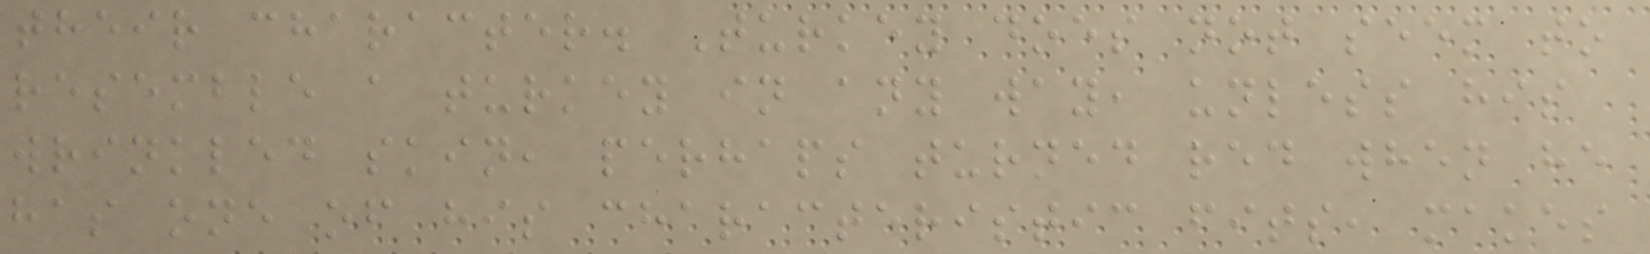their character. Turkey does not seem to
resemble a turkey in any way, unless his
wrinkled skin, perhaps turned red when he
has one of his characteristic fits, makes
